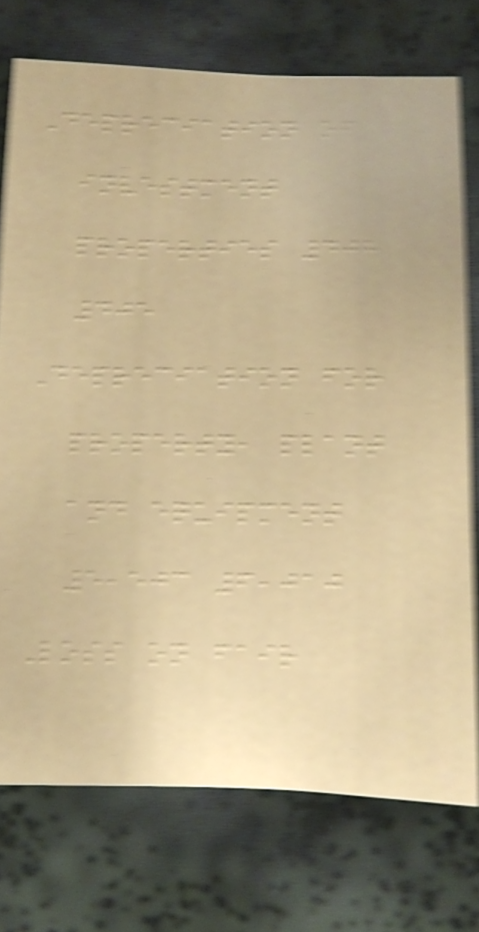Depreciation of
investment
properties 408
405
Depreciation for
property, plant
and equipment
5,503 6,010
Loss on fair
